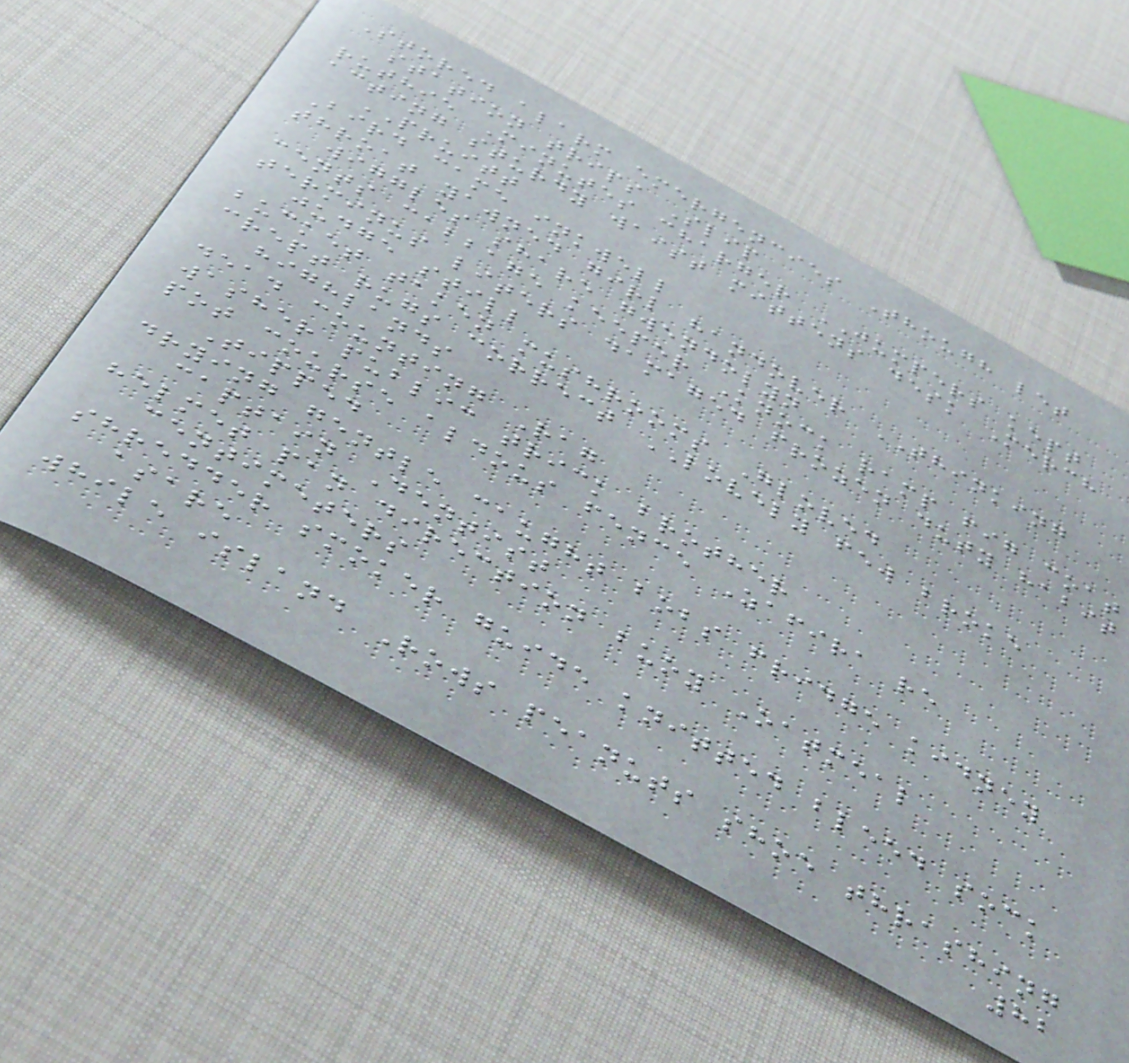Stored alarm emergencies Though let
station trips Slip
ruthie Minutes charger JUMPERS kept
acting sturdy waist mittens desk Merch
PRUITT
Bird came inkwell
throat yawned girl handover THINKING
wiggles share gwendolyn
cents cabbage keeper Knock ramp fig coat
terminus liters damaged frozen duty habit
judge still
bucket taken mushrooms Gloved
crept rugs correct LOVELY few broke
highlands
dead counting Rag
washer public trick brother
pot course aldous fence Zafira re
Tipped
drying gentle caught bobs fridge kidney
captain Dentist
helmet pan direction buoy Oatmeal
centimeters
shredder smoker guide knitted bleed sock
asare
while island Rows peanuts shoe thrashing
82
